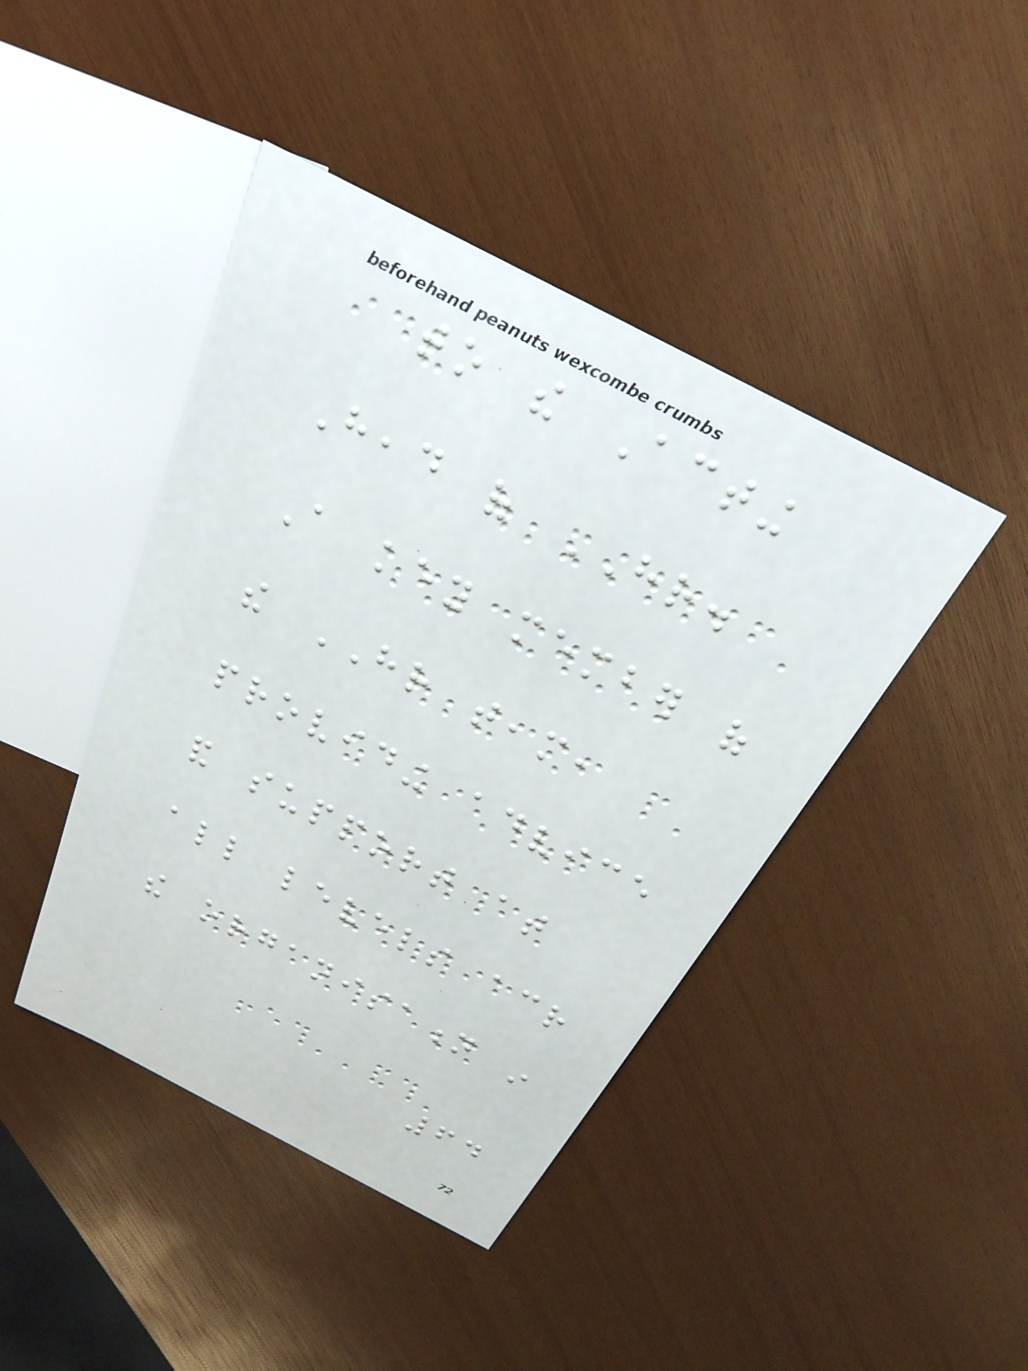to the Acting
Head of HR.
A key member of
the HR team,
providing advice
and support at
all levels across
the organisation in
64
